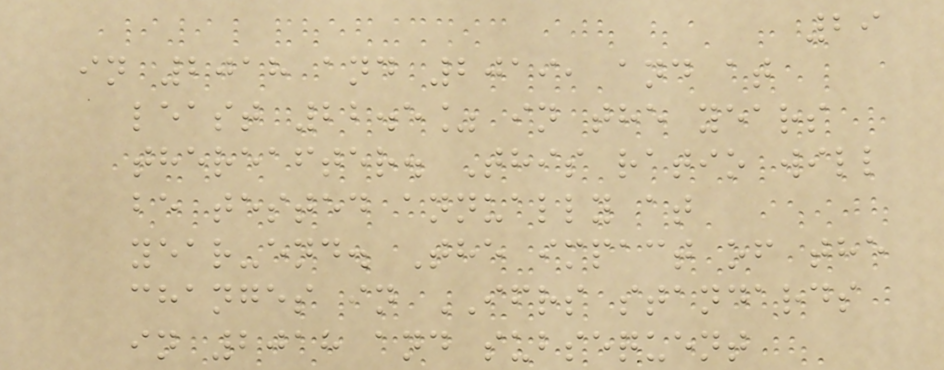29
in 2018 and 2019, and at
least 22.5% in the years
thereafter. This ratio will
be tested annually at
year-end. The impact of the
changes in IFRS standards
in 2018 and subsequent
